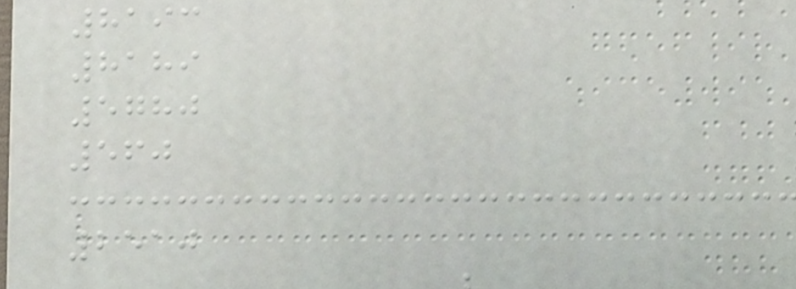8193
8189
5780
560
2510
